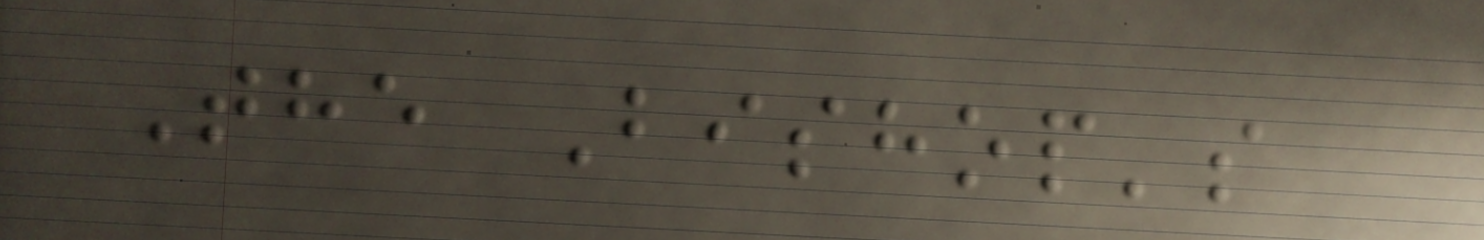The Bishop's
